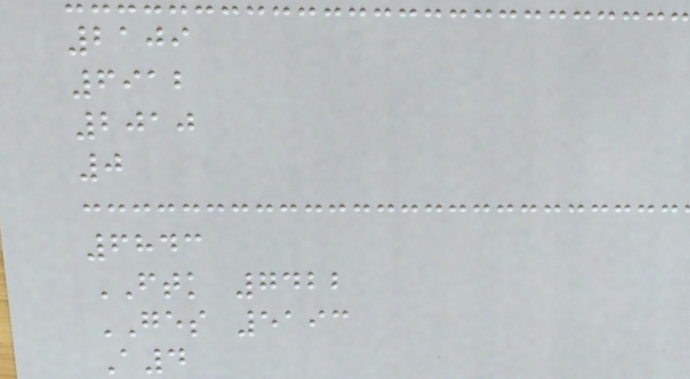2109
6912
2010
0
6843
FTK 7422
GES 5193
A4
